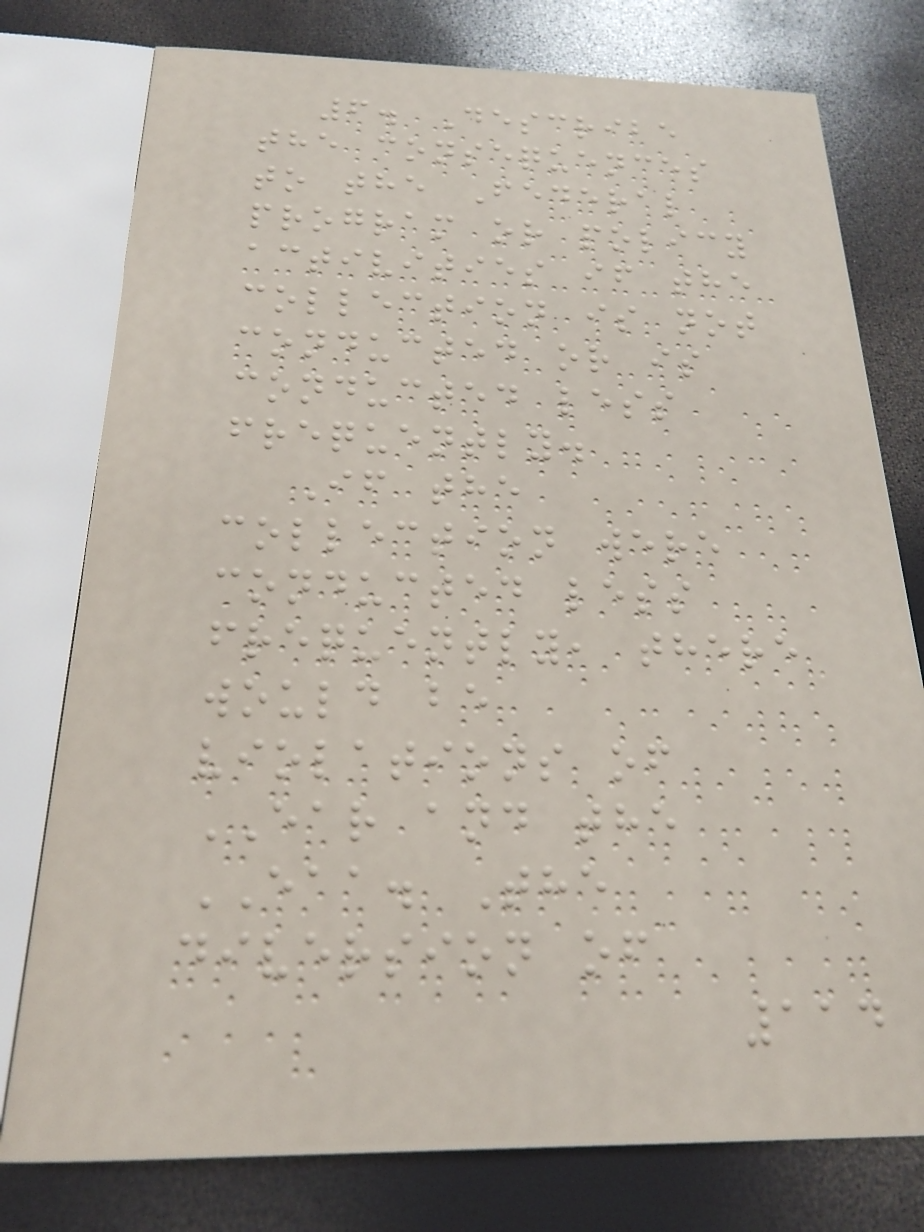6. Describe
the consequences
to the Federal
program or policy
activities if the
collection is not
conducted or is
conducted less
frequently.
If the
collection were
conducted less
frequently, there
would be
violations of
EAR and the
EAA. The
diversion of
114
